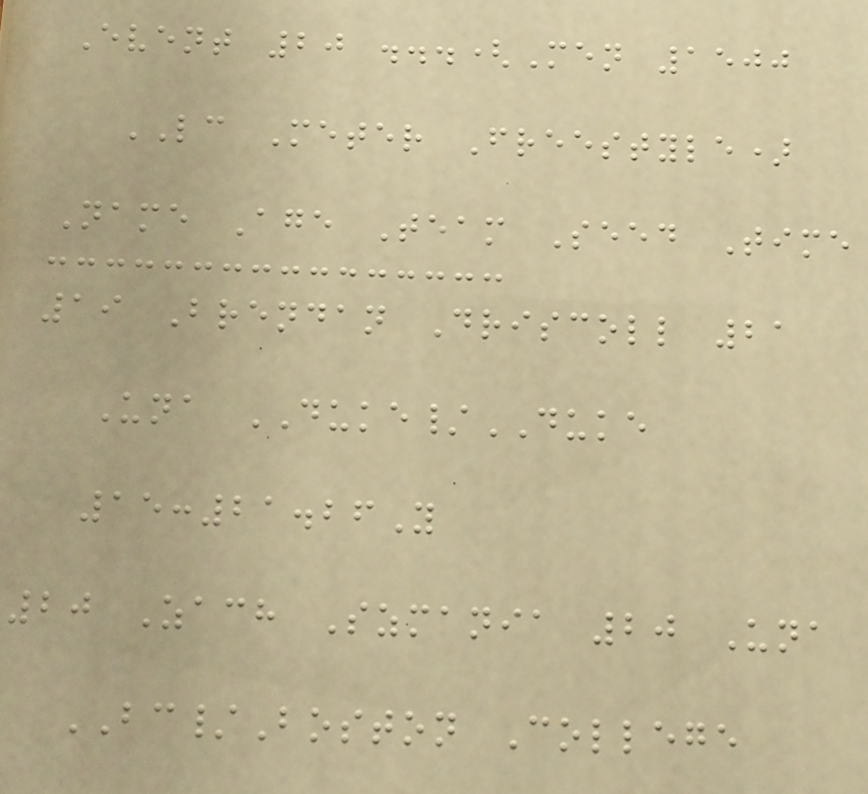Event 20 ...(Men 1500
LC Meter Freestyle)
Name Age Team Seed Time
19 Brendan Driscoll 21
Una DUKE/DUKE
15:21.26Y
20 Zach Szmania 20 Una
BC/Boston College
